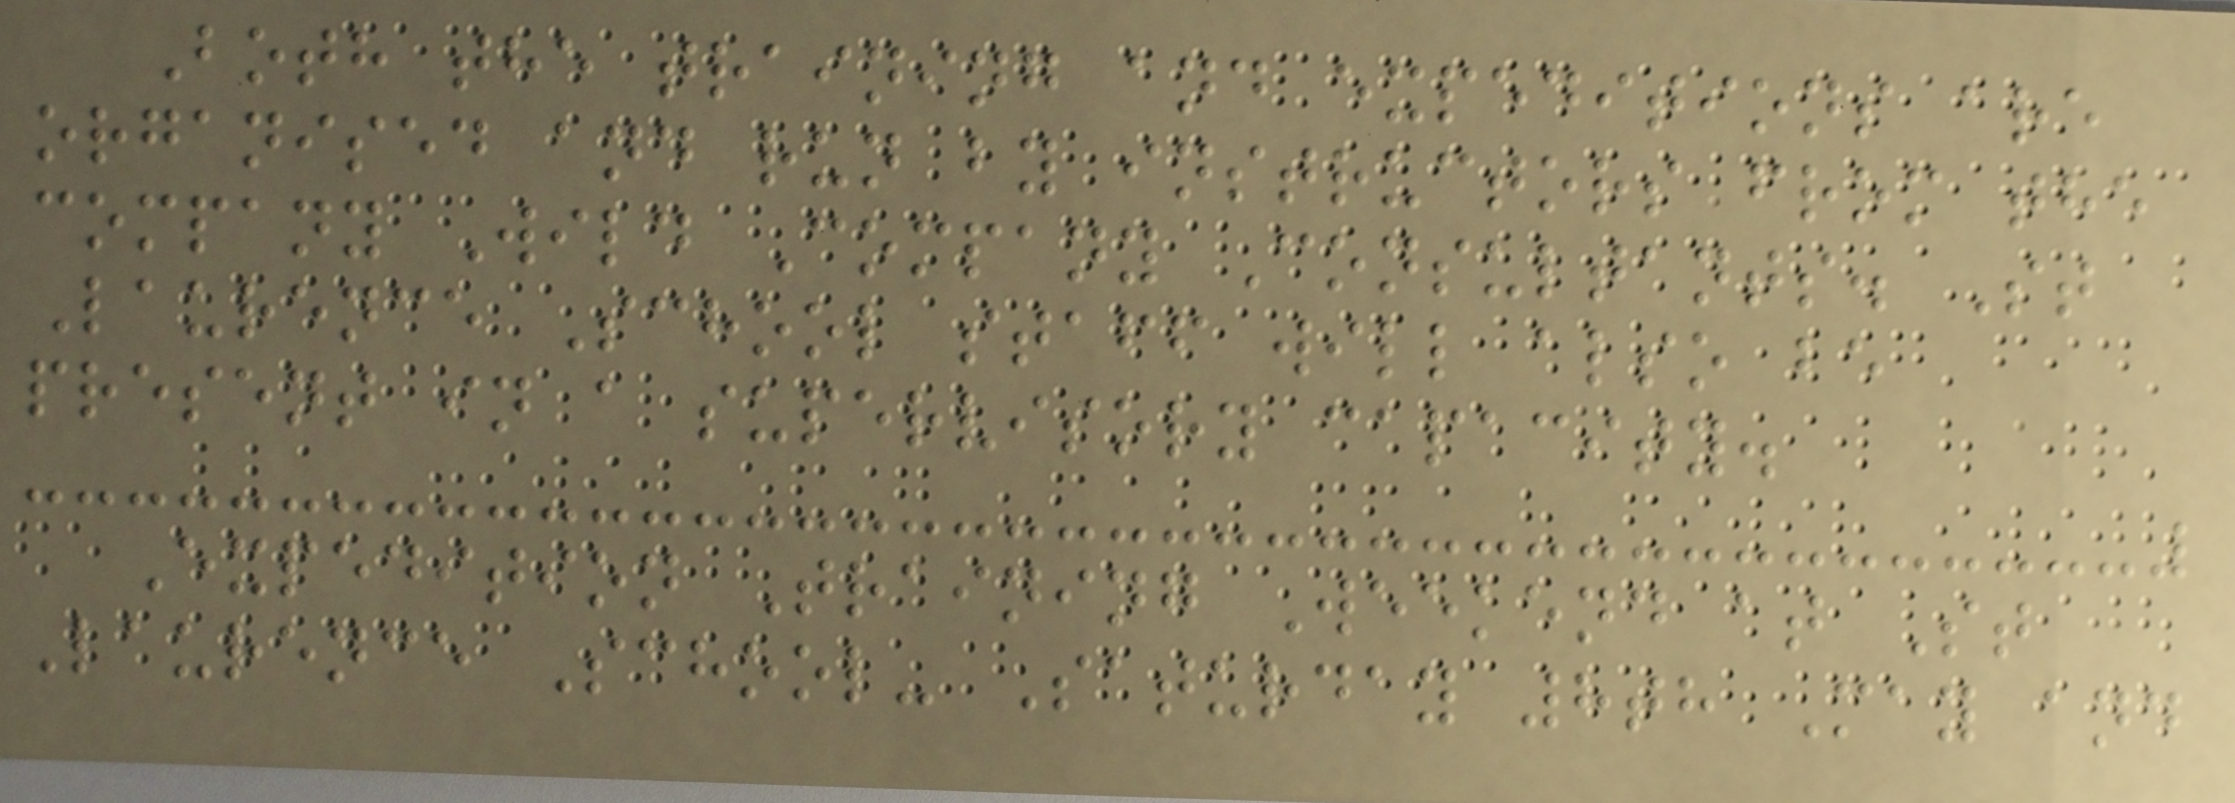Both the training and expeditions are
organised and run by instructors from the
company Wild Company Consultants. St
Laurence School staff will also be
present in a supervisory capacity.
Expedition Training Weekend at St
Laurence School- Saturday 8th May and
